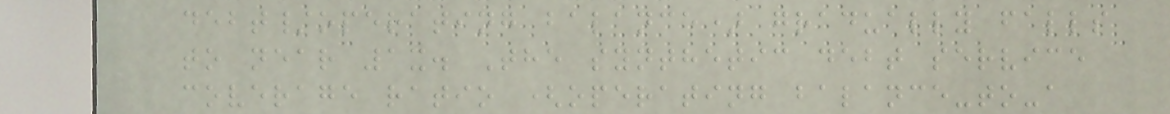debt/operating balance) gradually falls
to near 1x. The synthetic debt service
coverage ratio (operating balance-to-a
